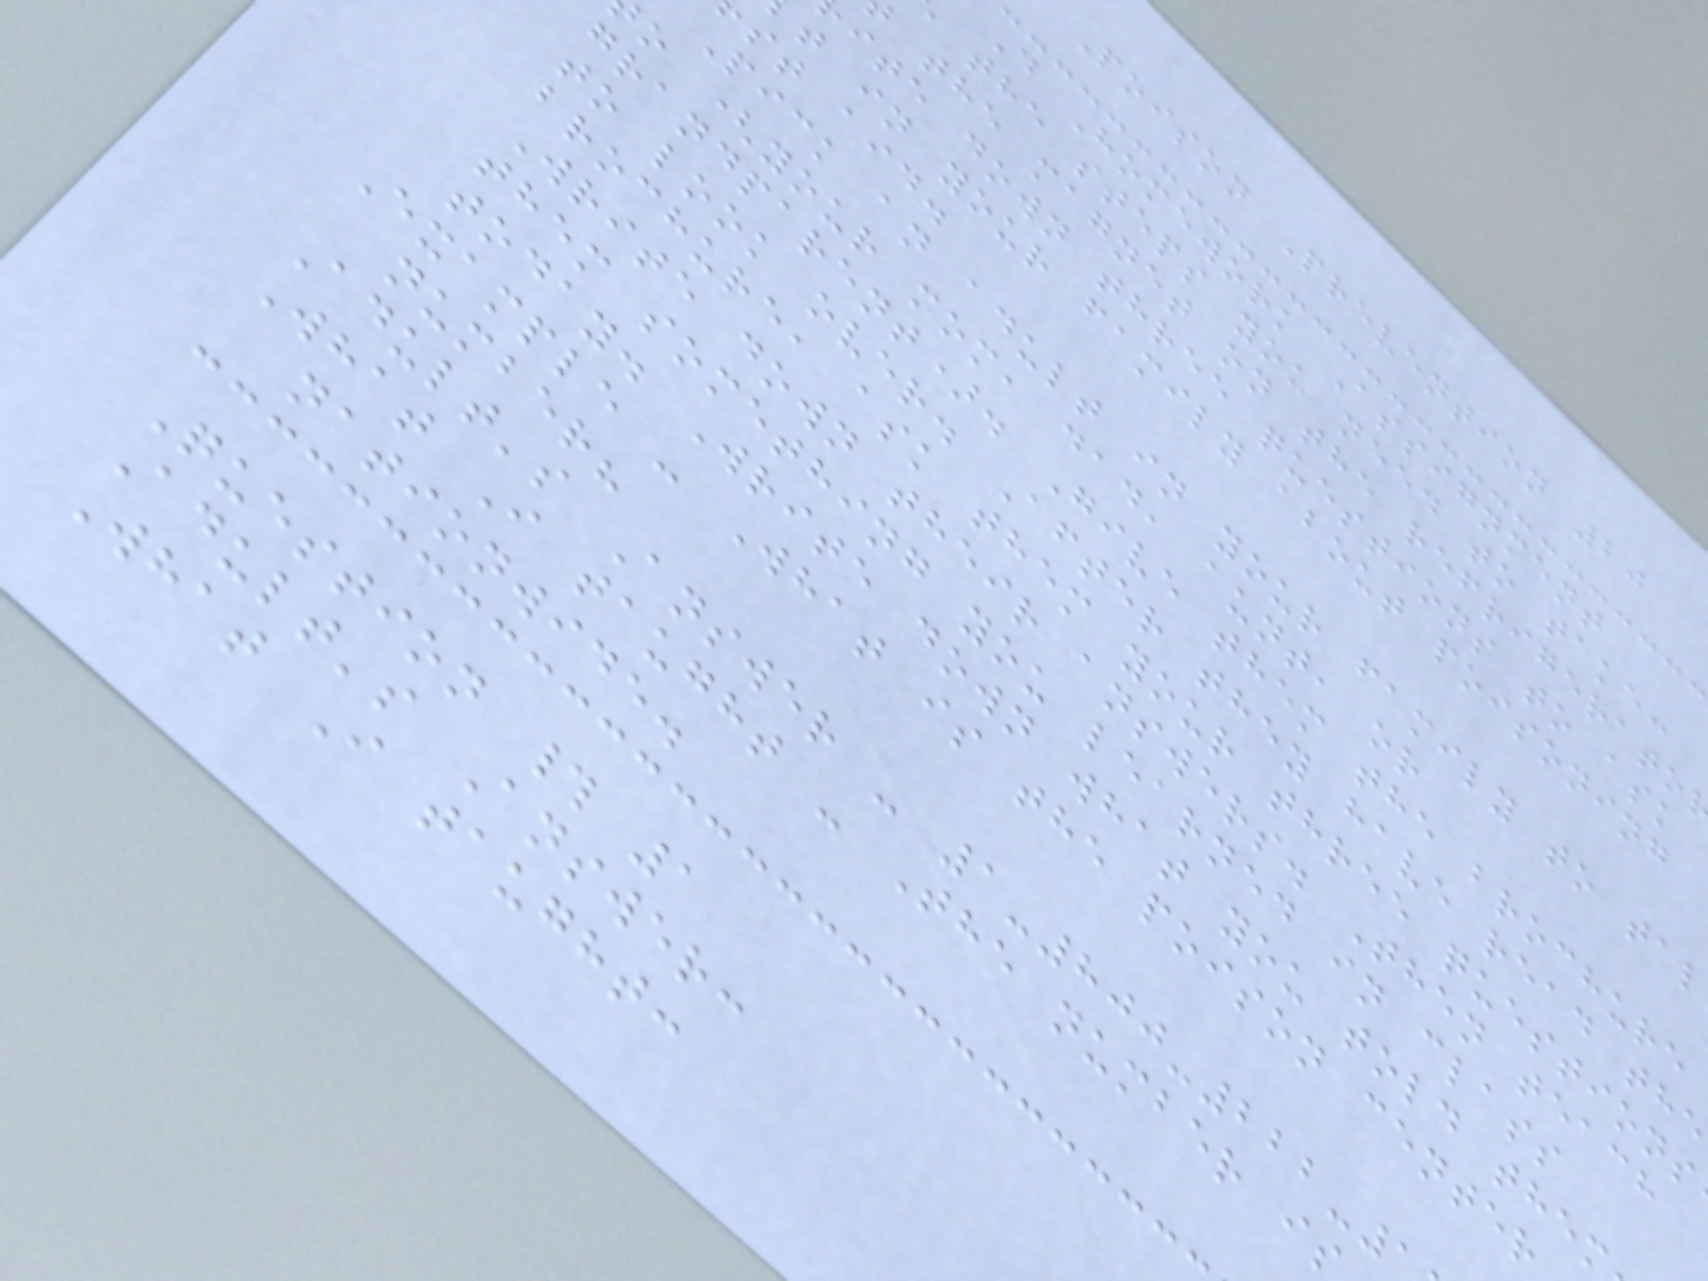Poison Prevention 20
D Homework Assignment
the steps you need to take:
the magnet on the refrigerato
ite down three questions to ask
t in your family about poisoning
st aid.
Pick an adult in your family to tal
o (your mom, dad, aunt, or
grandparent). Give them the brochure
to look over. After they have read the
brochure, ask them your three questions
Write down their answers. Then teach
them something you learned in class
today. Write down what you told them
Example - What is the poison center
number?
Adult's Answer - 1-800-222-
What I taught - The number i
nationwide.
Question # 1
Adult's Answer:
What I taught:
